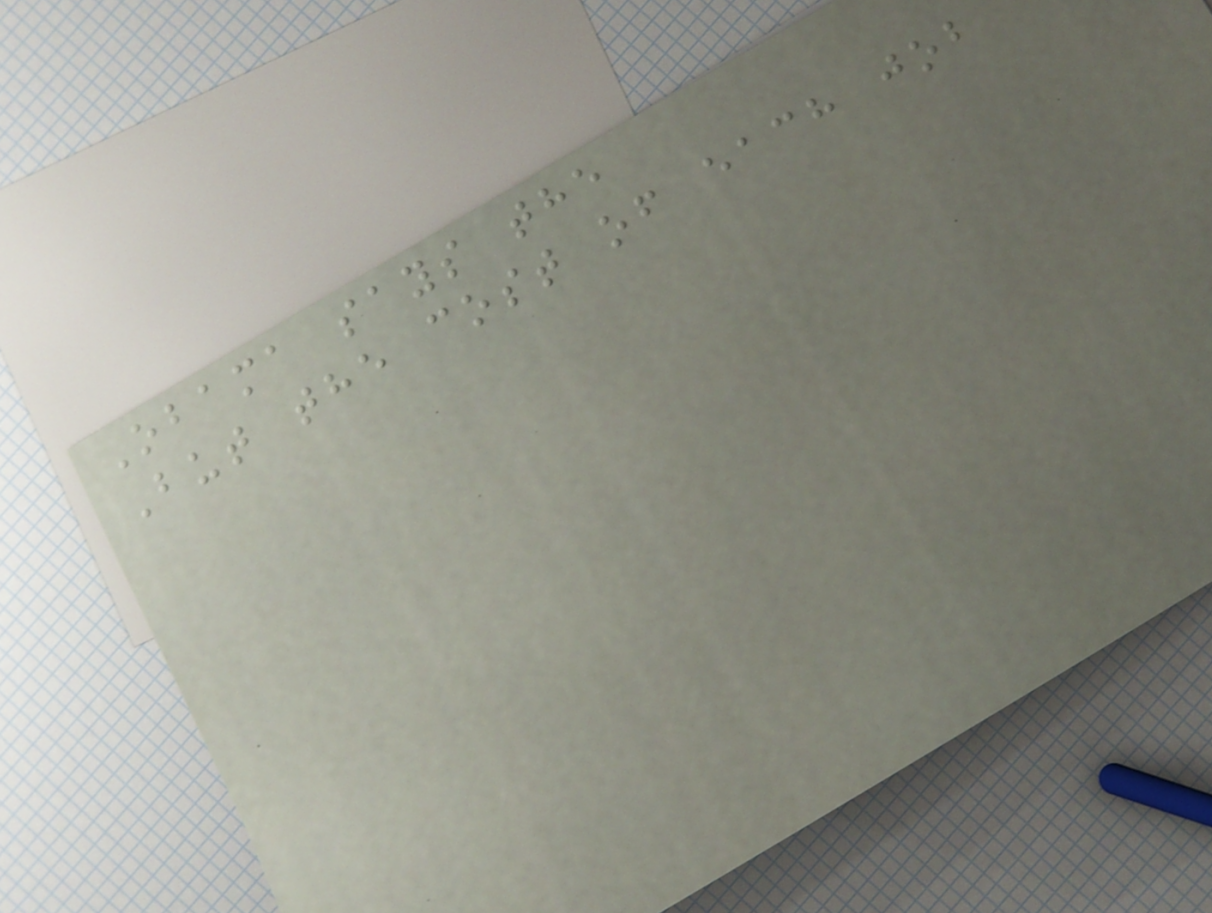Obama says the
But the cost of each job
